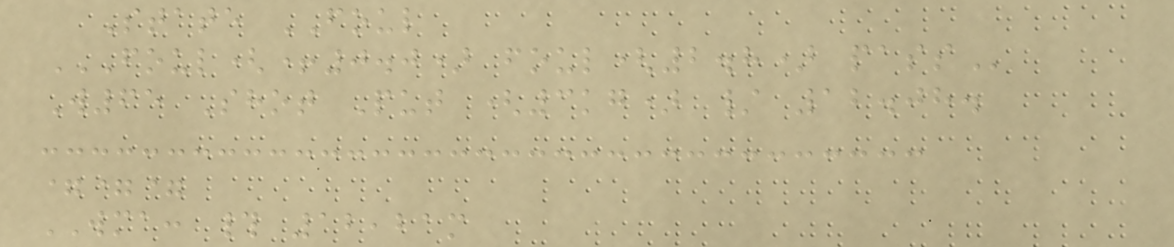State FOUL
FOUL(+0.0) FOUL(2.8) PASS
W65 Shot Put (3kg) / 12.08.
===
WMA: # 12,21m
